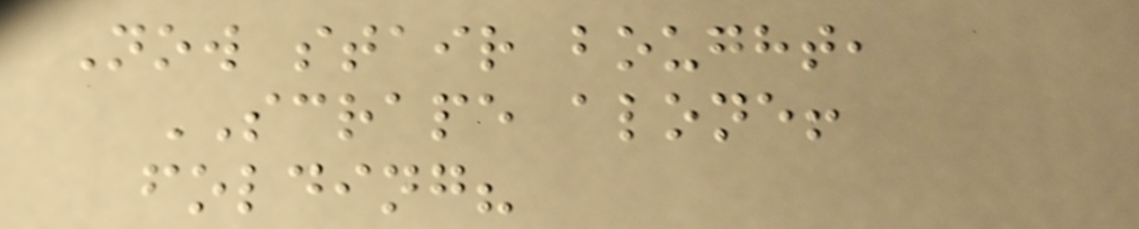Now stair bought,
SCRAPE alone!
folding?
